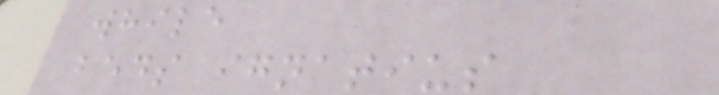while
beds ignatius
